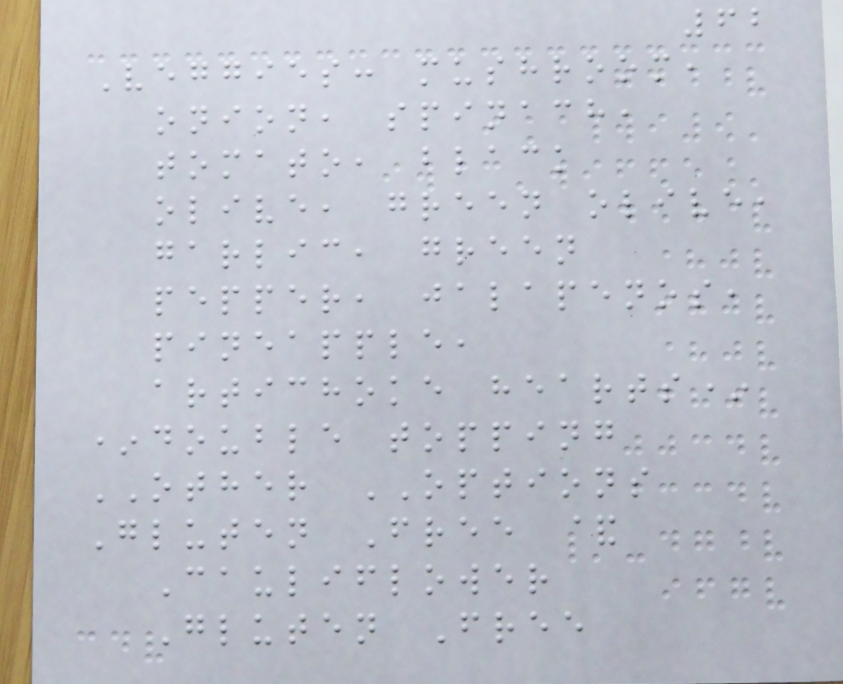62
Veggies: mushroom,
onion, spinach,
tomato, black
olive, green olive,
garlic, green
pepper, jalapenos,
pineapple,
artichoke hearts*
*double topping
OTHER OPTIONS
Gluten Free &
Cauliflower
Gluten Free
